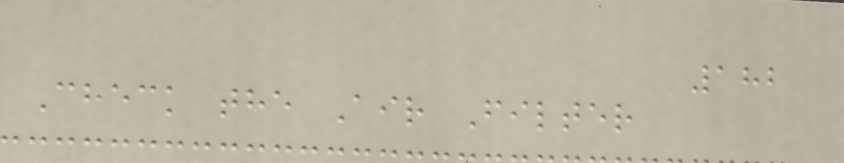182
Check the Air Filter
